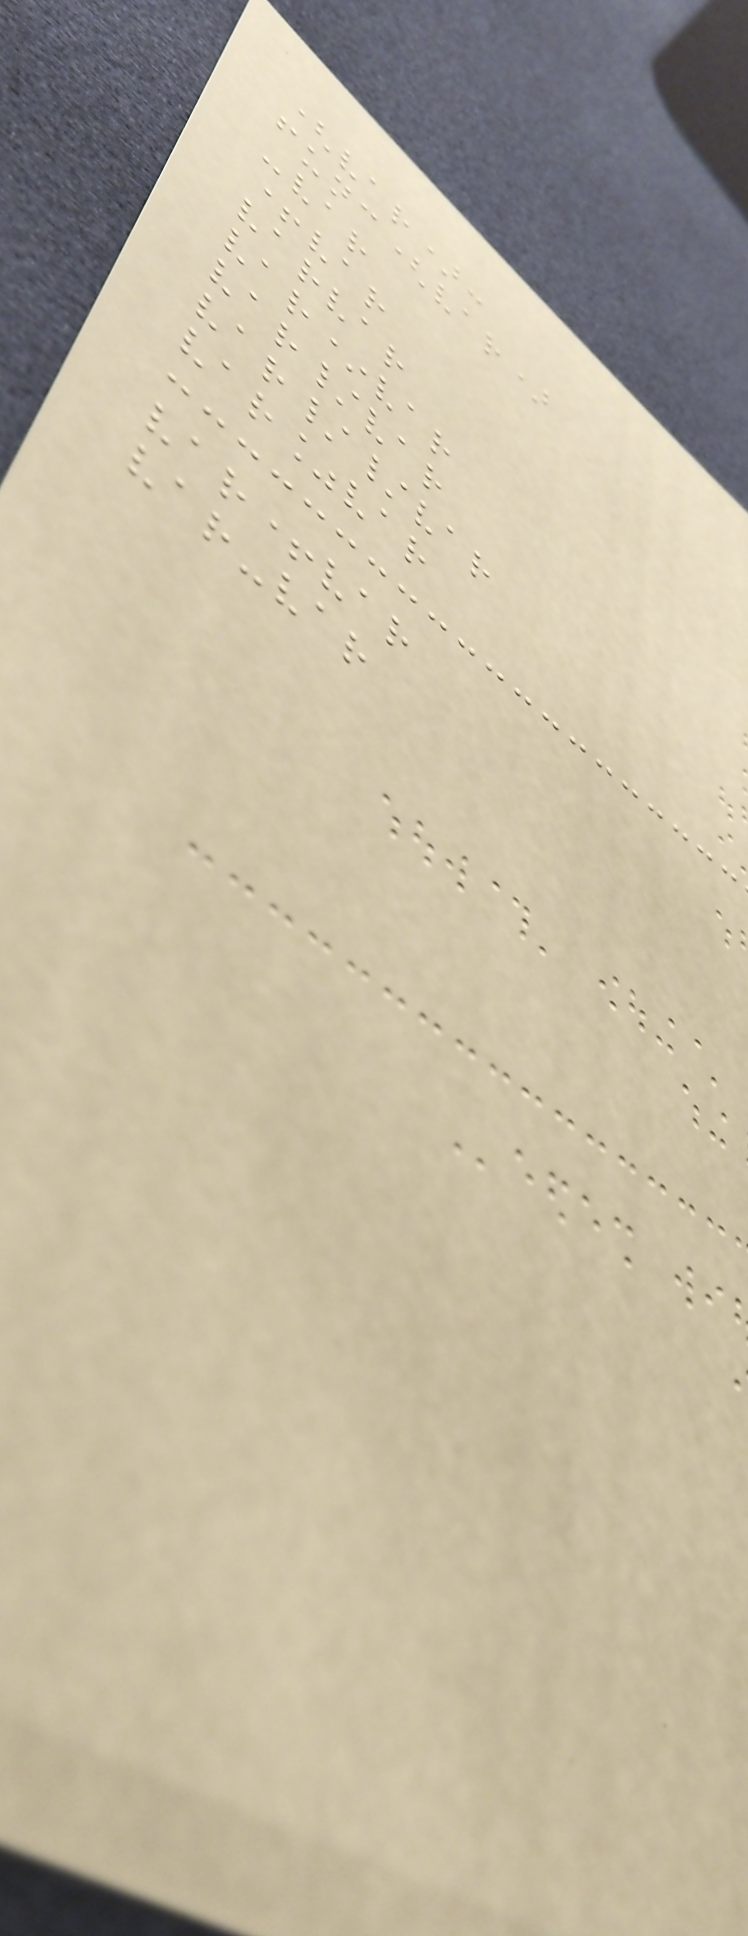(var):
func(var)
-var
+var
varvar
var*var
var/var
var//var
var%var
var+var
var-var
